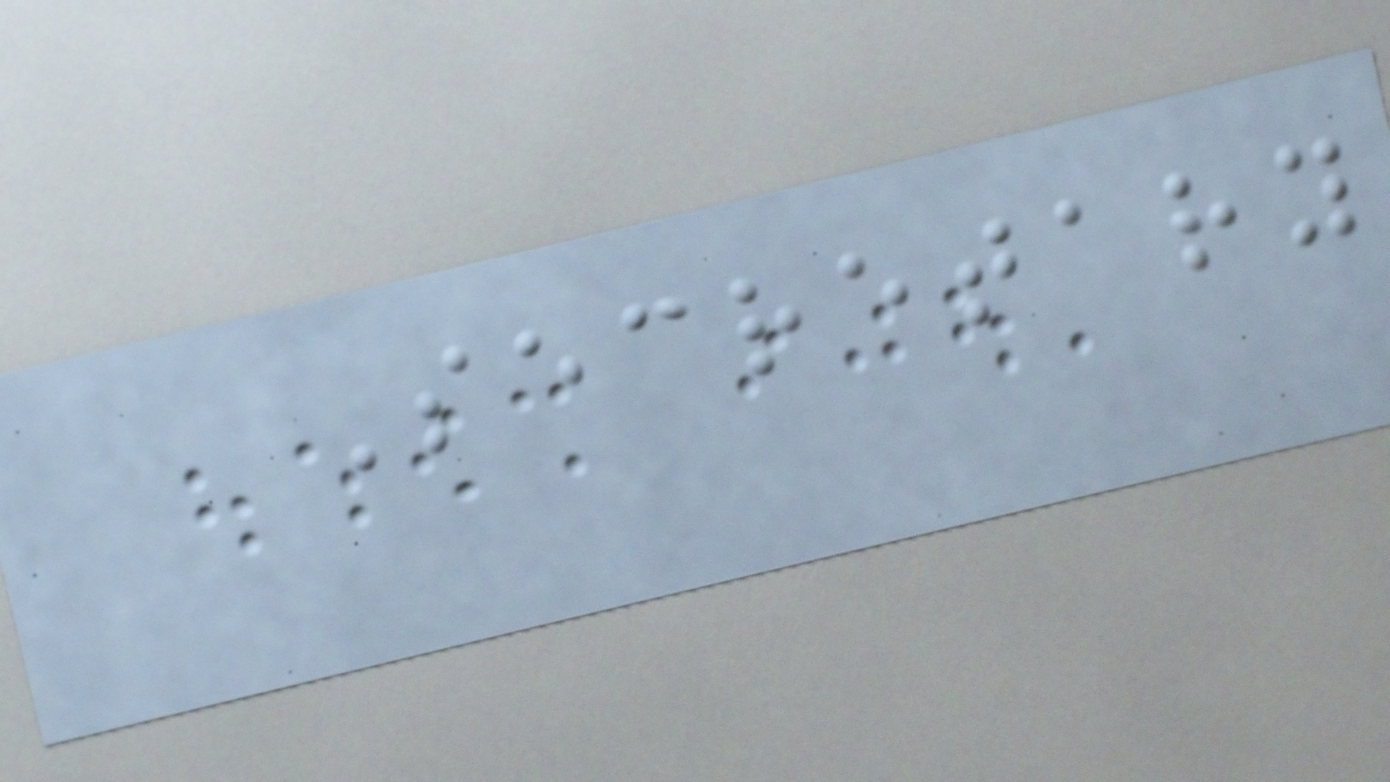Secretary
